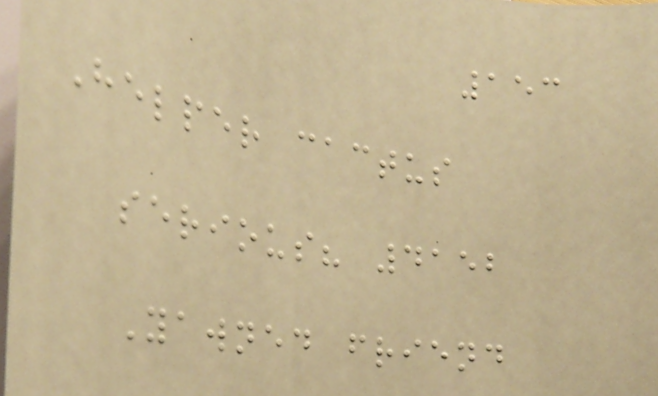153
Helper cactus
serious? 4152
Yawned friend
